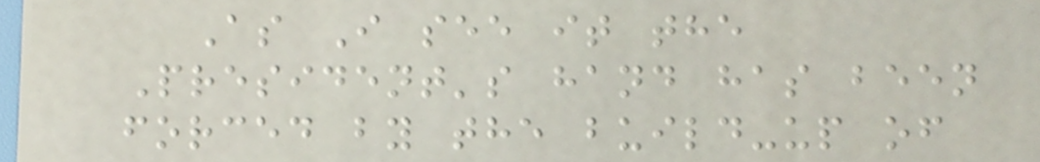As I see it the
President's hand has been
forced by the build-up of
